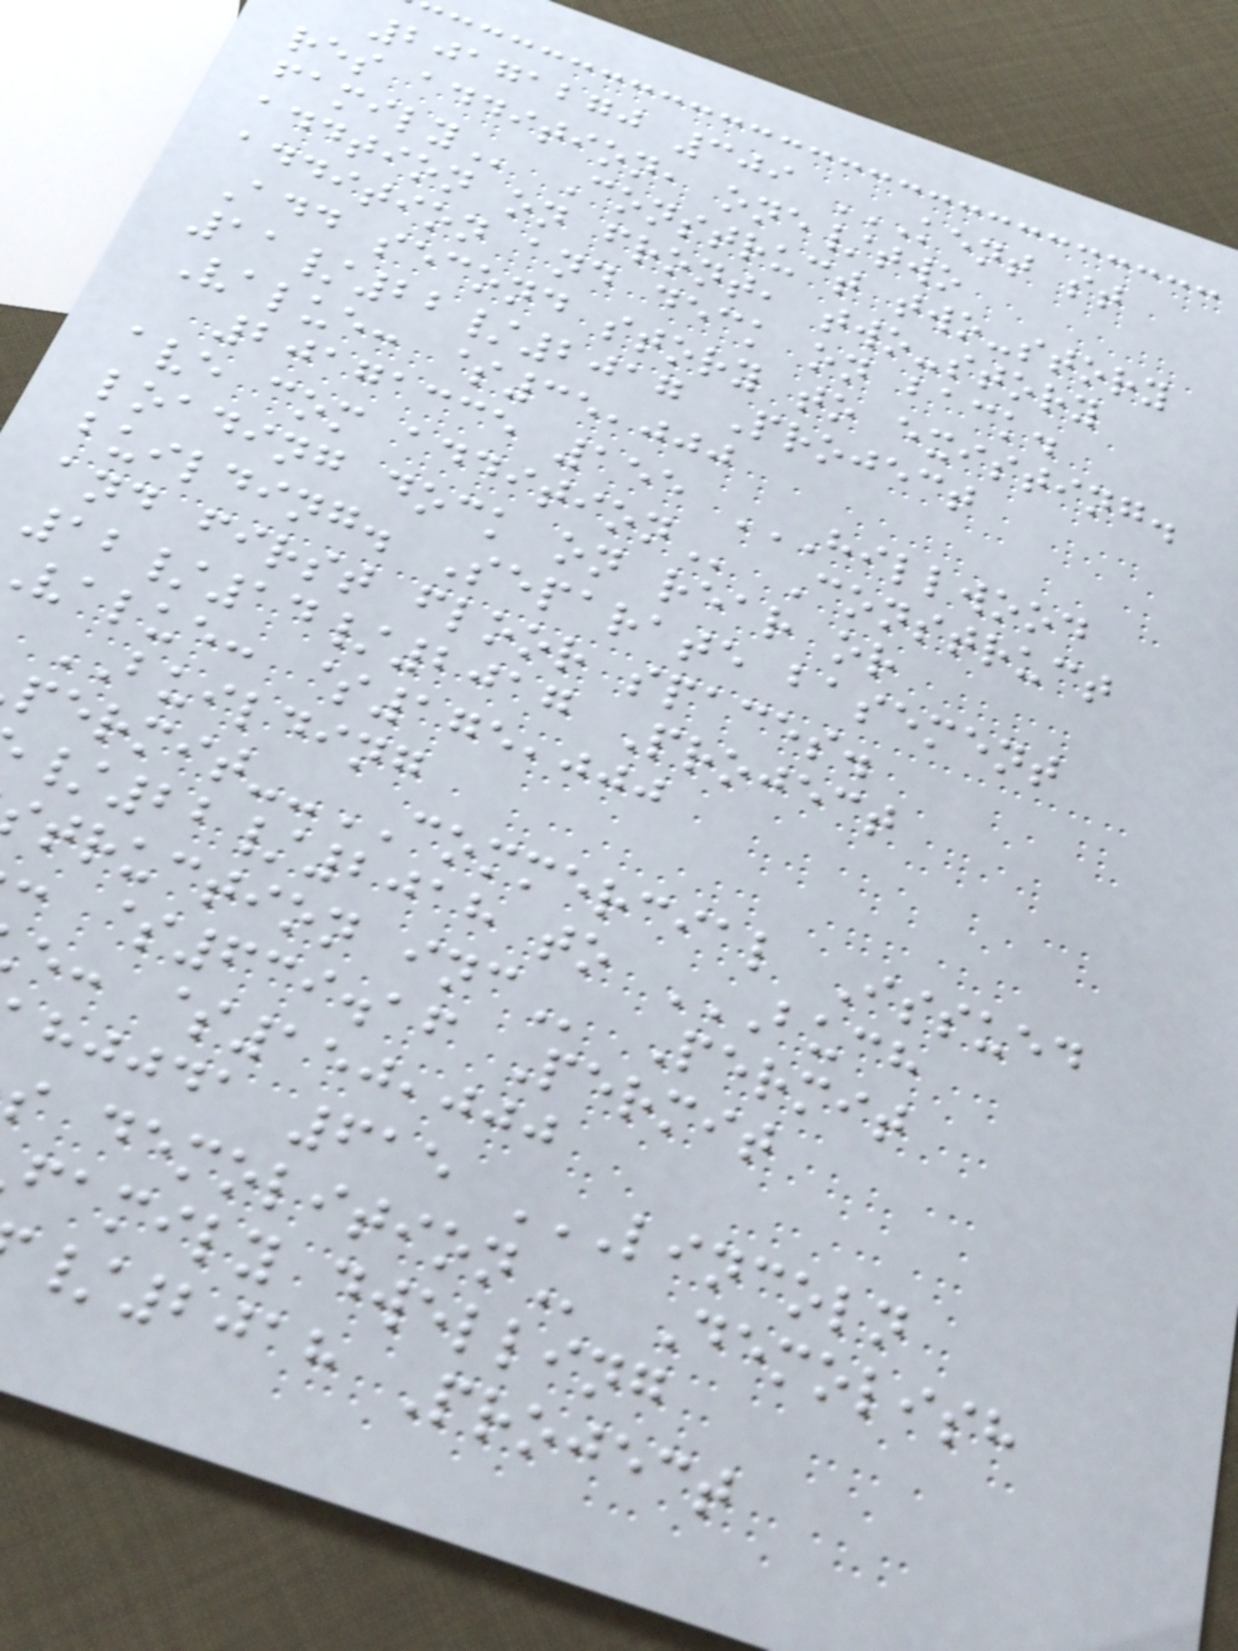20171270 309 KENT ST
res addition, one/two
Construct two-story
addtion on front, two-story
addition and deck on back.
Add second story to existing.
11/22/2017 Project
Value: $35,000
20171335 155 HILLWOOD
loading dock on rear or
building. Separate basement
and first floor spaces.
12/14/2017 Project
value: $175,000
BUILDING
--COMMERCIAL Issued
truction
: $639.16 Permit
e: $150,000
family dwelling
/2018 Project
